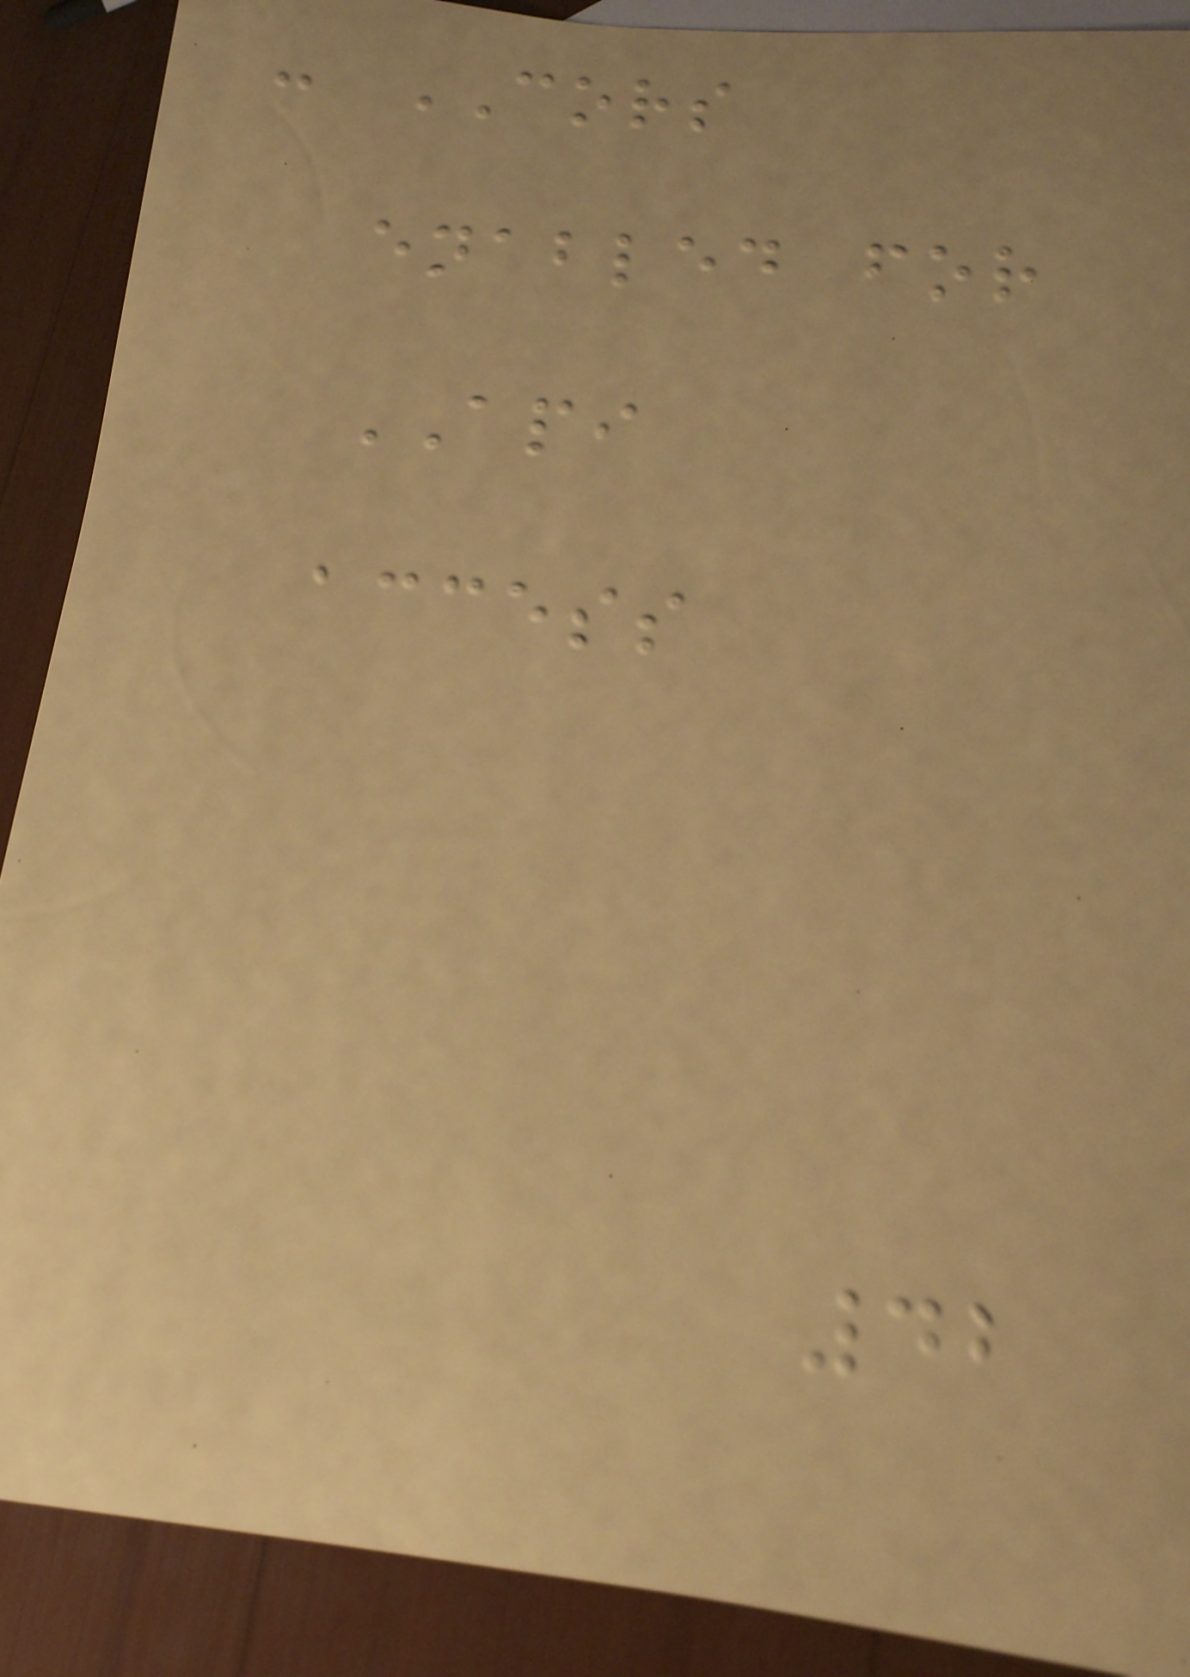- CORS
enabled for
API
access
42
